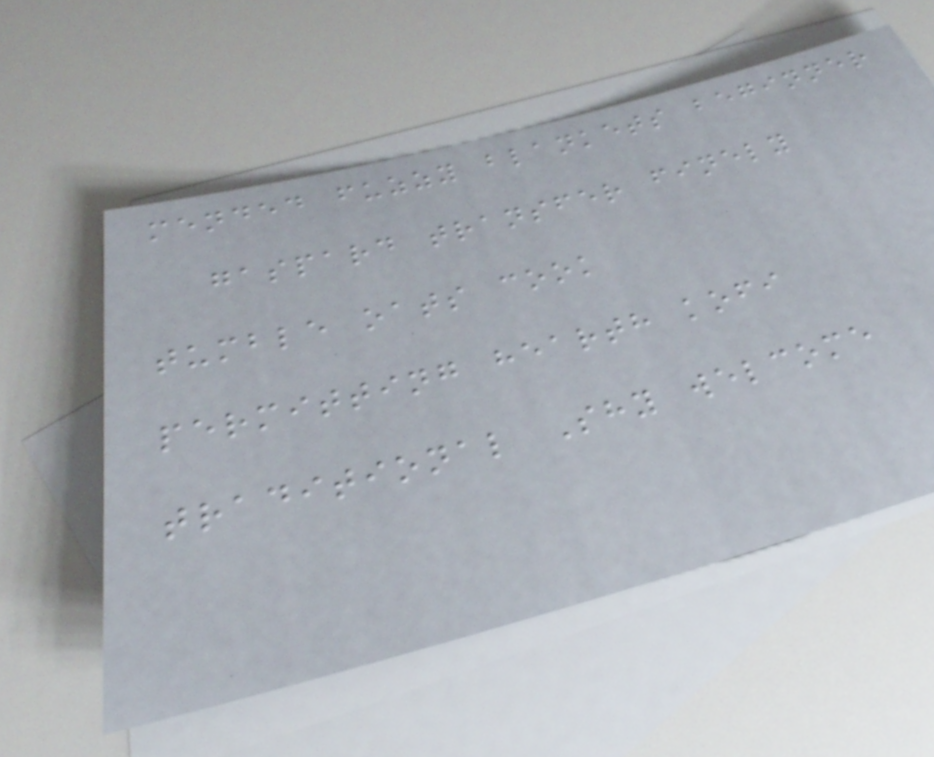mended fuzzy blankets beginner
gaspard transfer finely
tumble oats cook
permitting hearth kofi
traditional Shy welcome
